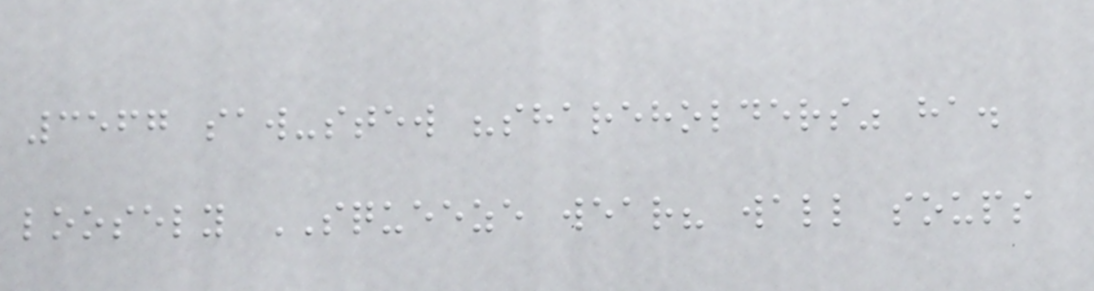3567 saw-stew "shareholders" ha.
loosely SQUEEZE wear? wall soups
